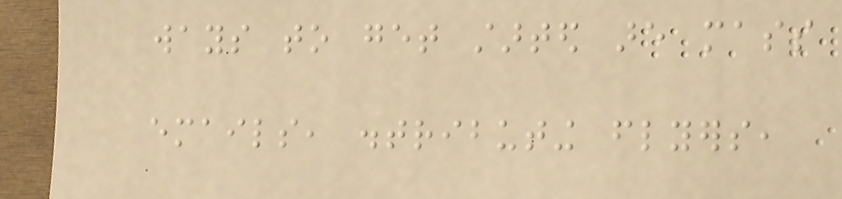ways to get started are mass
emails, distributing flyers,
